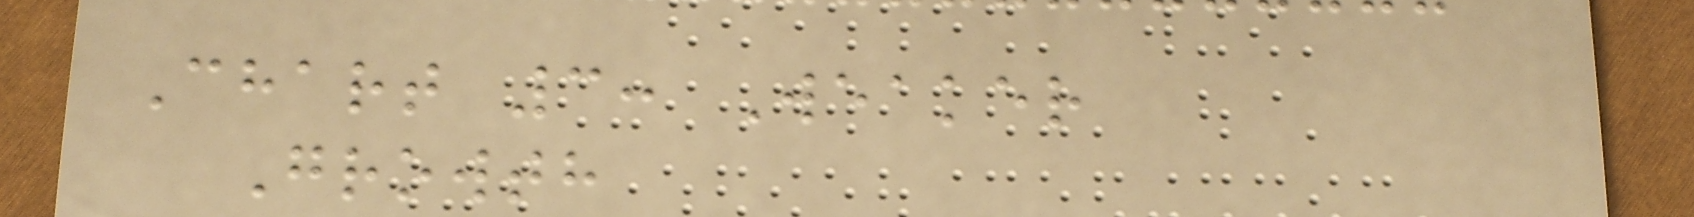Chart 3: Weaker
Growth
